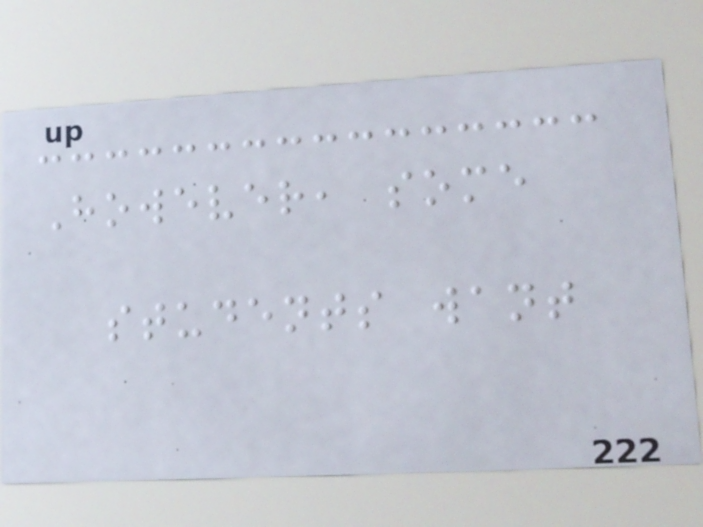However, some
students want
